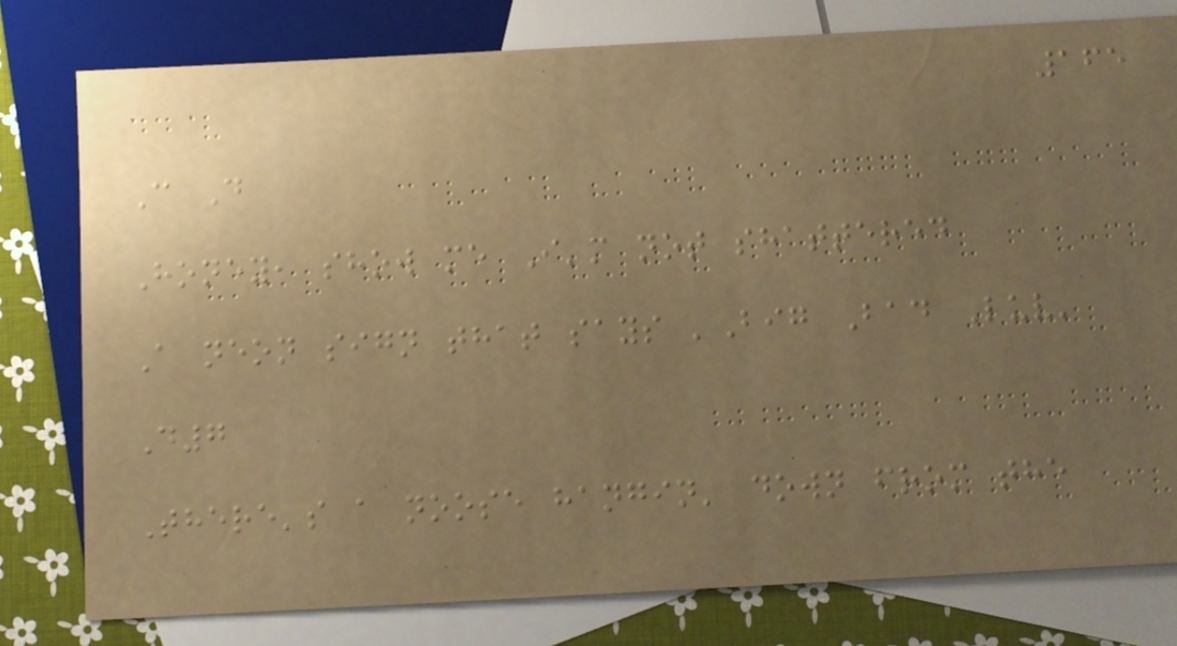165
C D
Honey, show me I'm not shattered
A neon sign that says 'Big Bad Luv'
D7
There's a noose hangin' down from the
